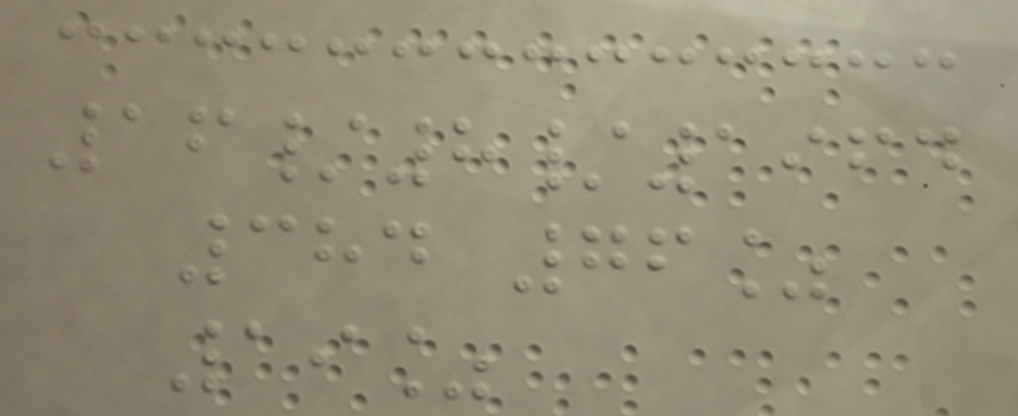16/8/1964
384 76%
19%
